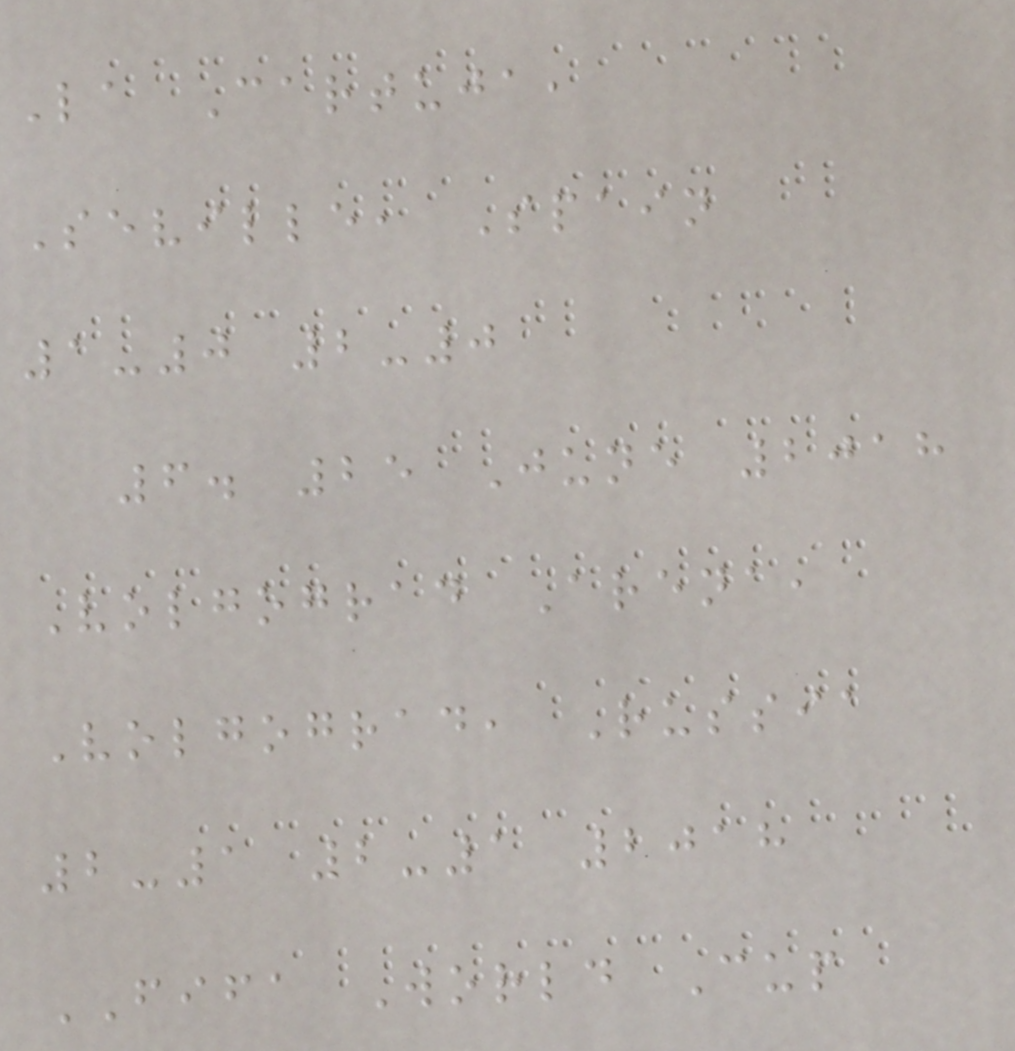La Cartuja,
Seville, Spain
1-0 2-0
6. 25 June 2018
Volgograd Arena,
Volgograd, Russia
2-1 2-1 2018
FIFA World Cup
